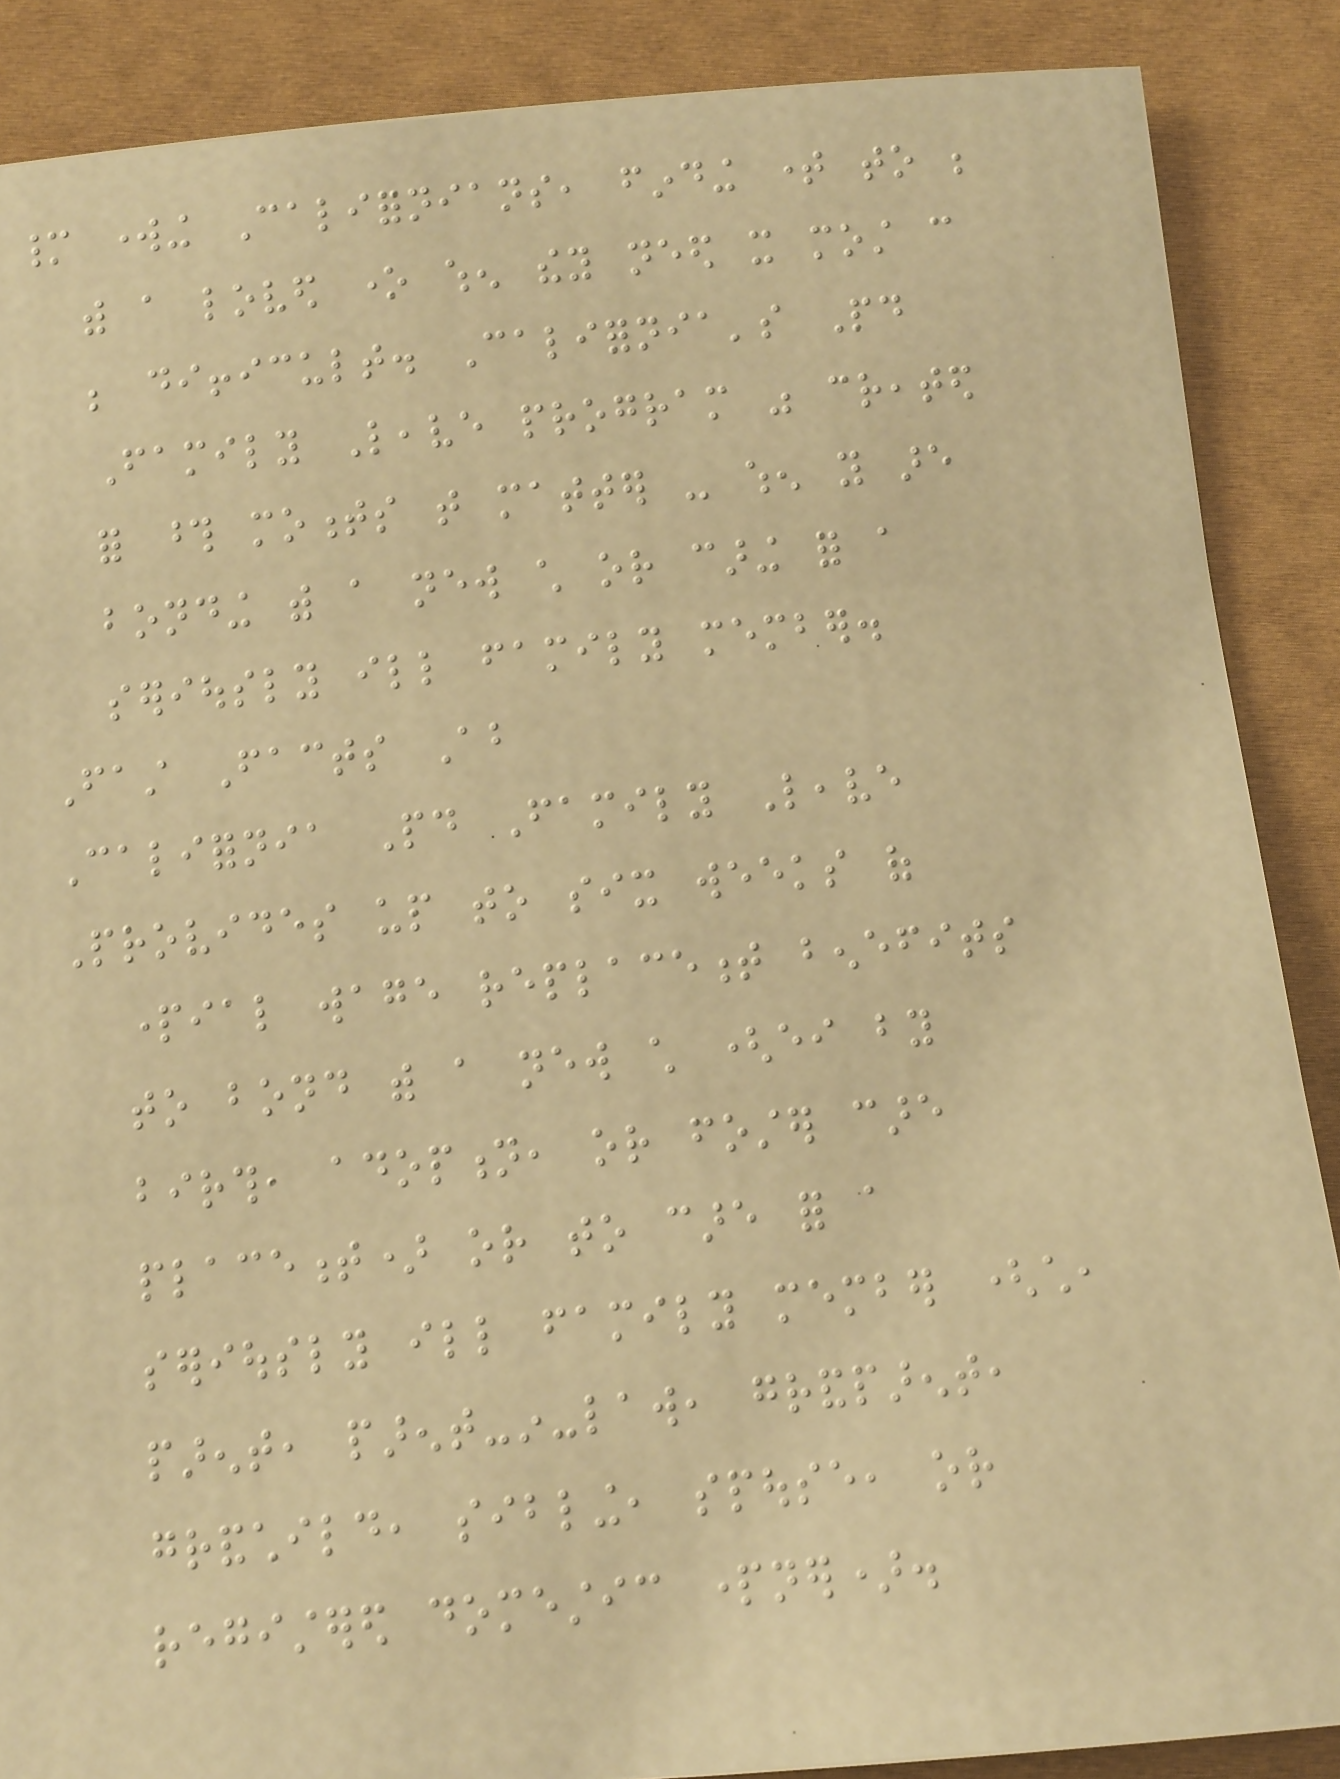many working Californians, finding time to be
with a loved one when they need it most can
be difficult. California's Paid
Family Leave program was created
for those moments that matter - when you are
bonding with a new child or caring for a
seriously ill family member.
Fast Facts About
California Paid Family Leave
Provides up to six weeks of
partial wage replacement benefits
to bond with a new child (either by
birth, adoption, or foster care
placement) or to care for a
seriously ill family member (child,
parent, parent-in-law, grandparent,
grandchild, sibling, spouse, or
registered domestic partner).
